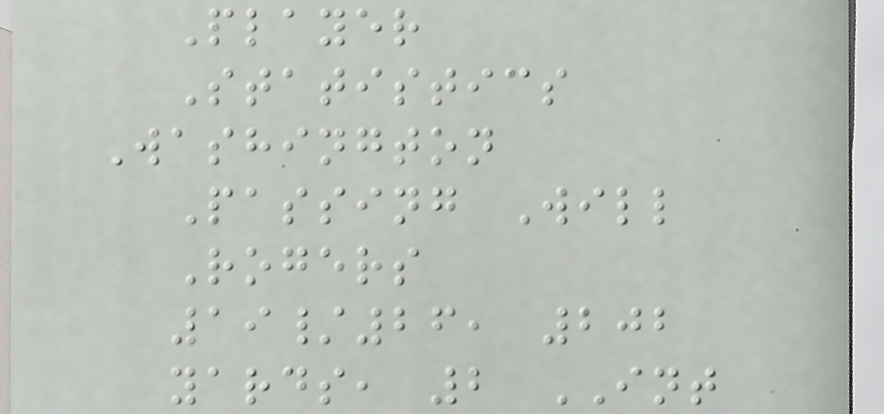Player
Statistics
Washington
Passing Will
Rogers
19/26, 202
yards, 2 INT
